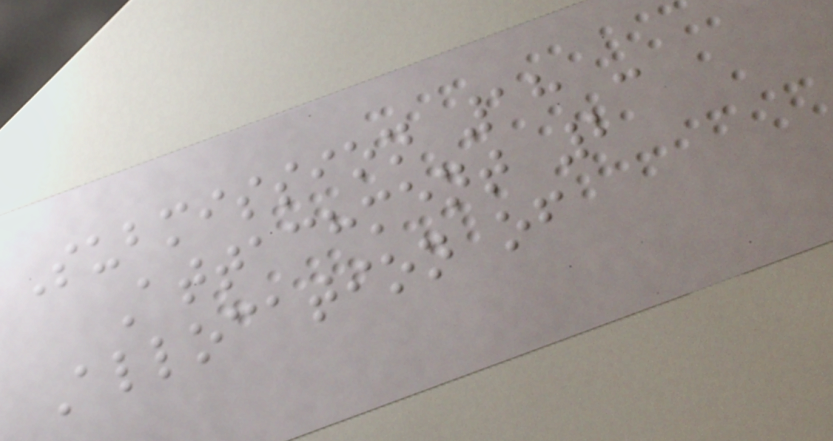Submission 18 -
Attachment 2
Allocation of
